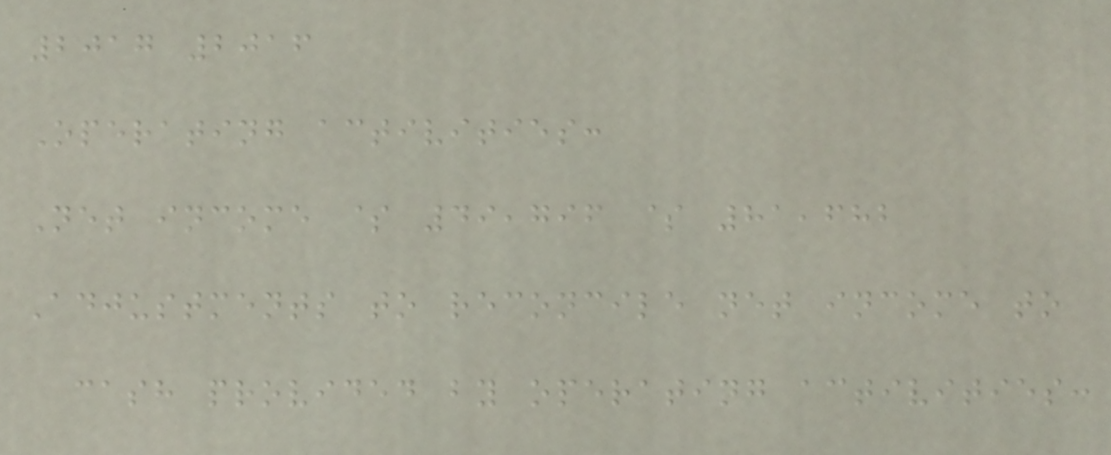2017 2016
Operating activities:
Net income $ 49,796 $ 81,682
Adjustments to reconcile net income to
cash provided by operating activities:
